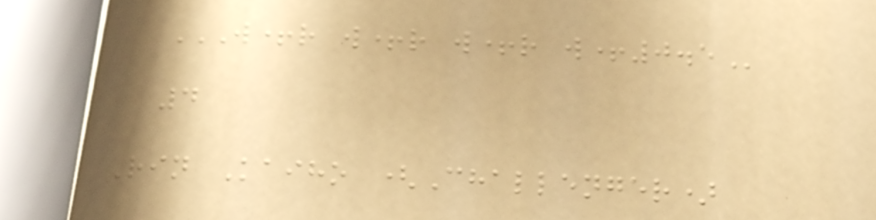W+R W+R W+R W+0.5
4
Rin Kaiho (Challenger)
